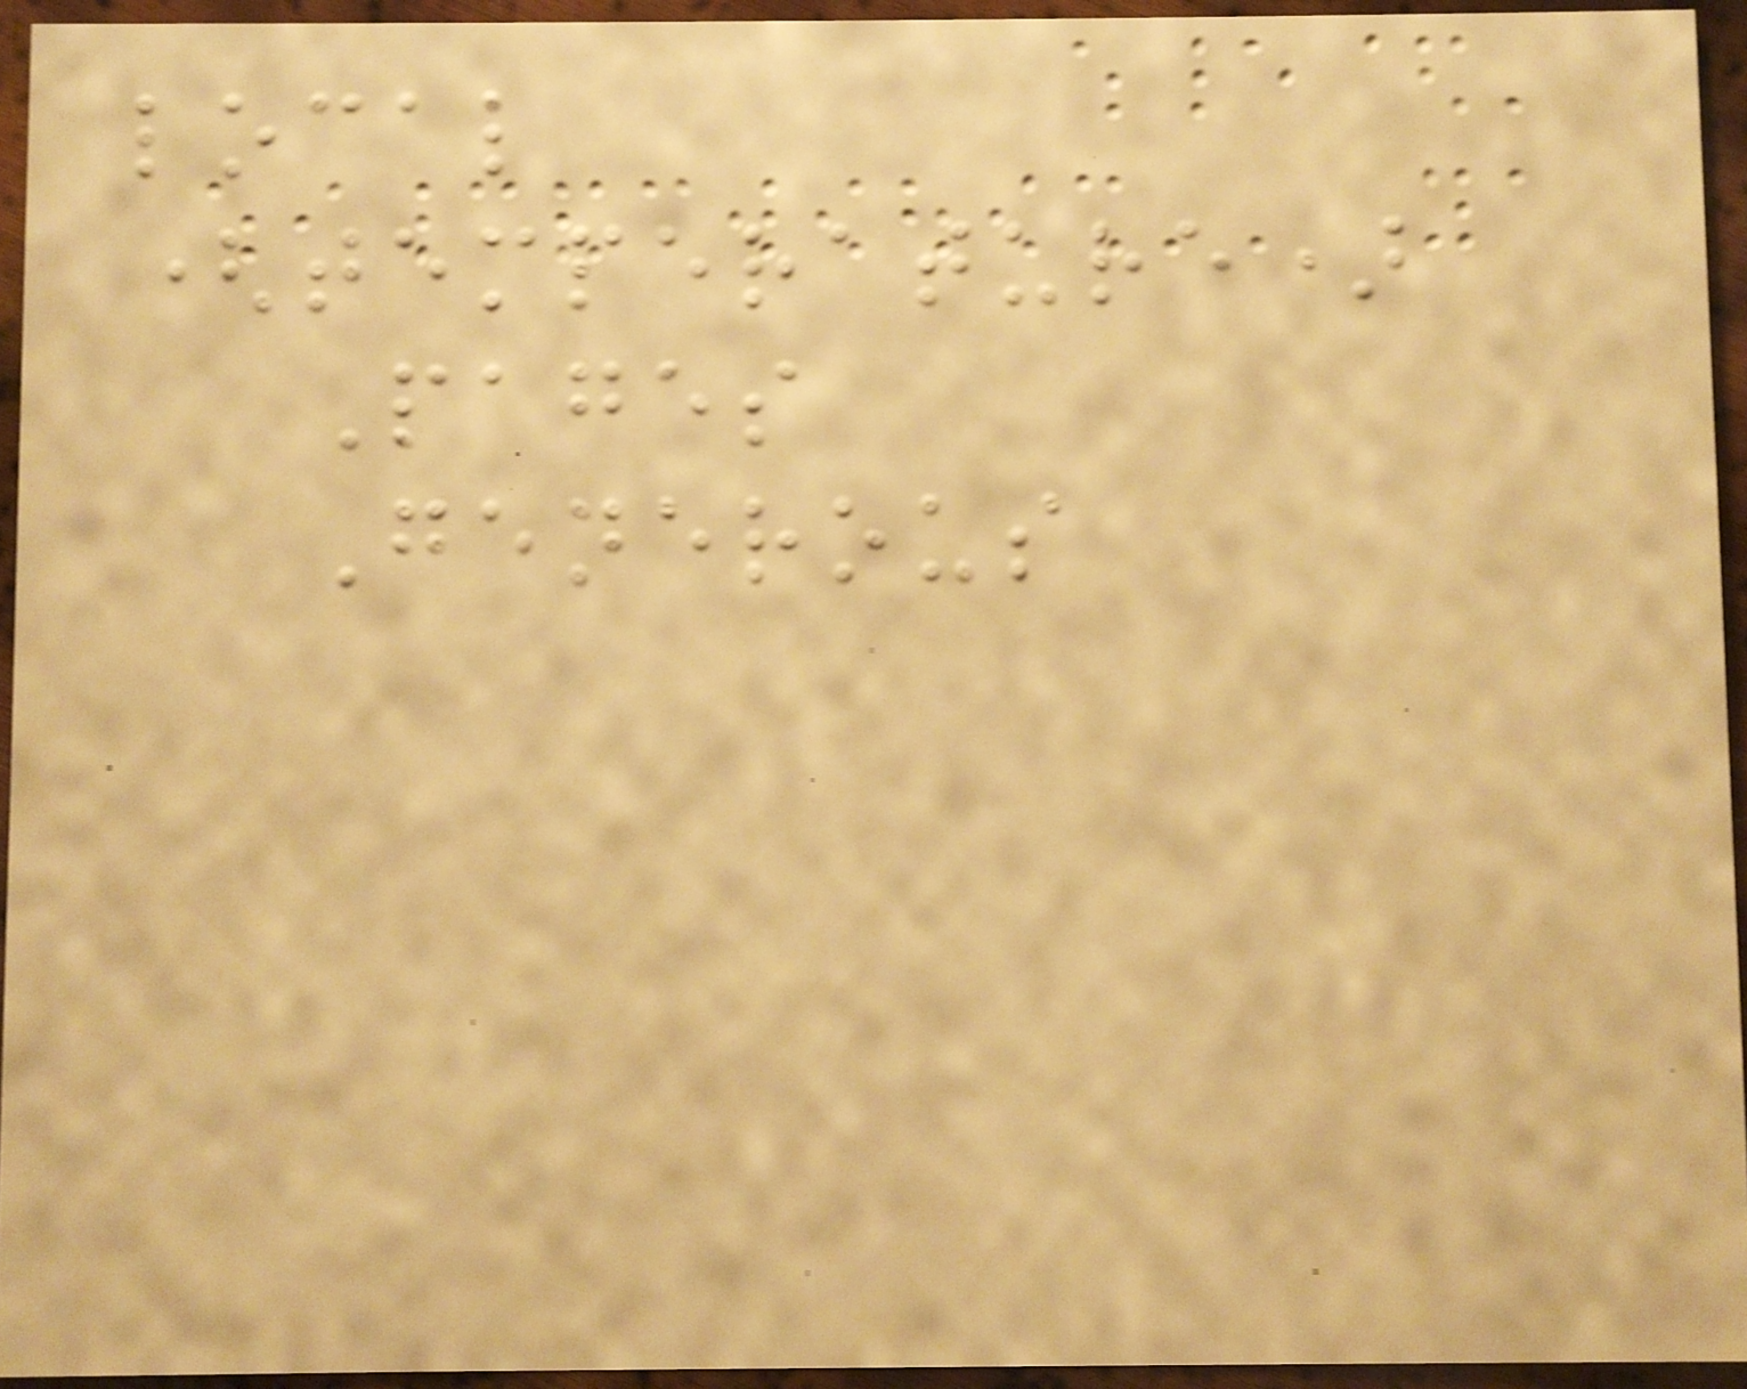local
(temperature)
Pages
Generous
